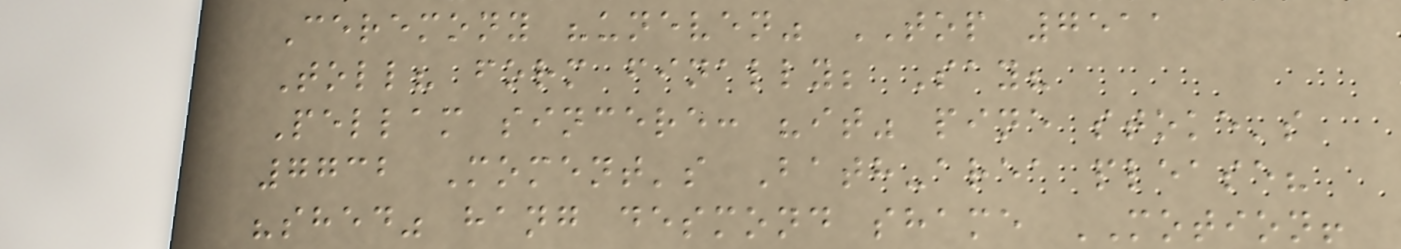Ceremony "uneven" TOP 7511
Toll? form finally; Say?
Pellam sincere: "it" pine stoke's
7732 Moment's Bath-area please?
"shed" hang desmond shame MOTION!
